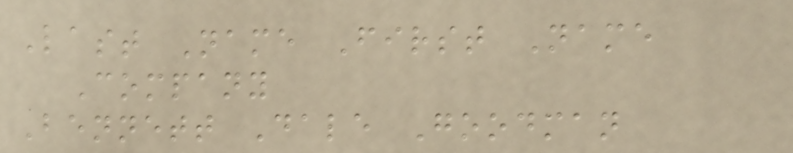Last Name First Name
Company
Bennett Dale Goodman
